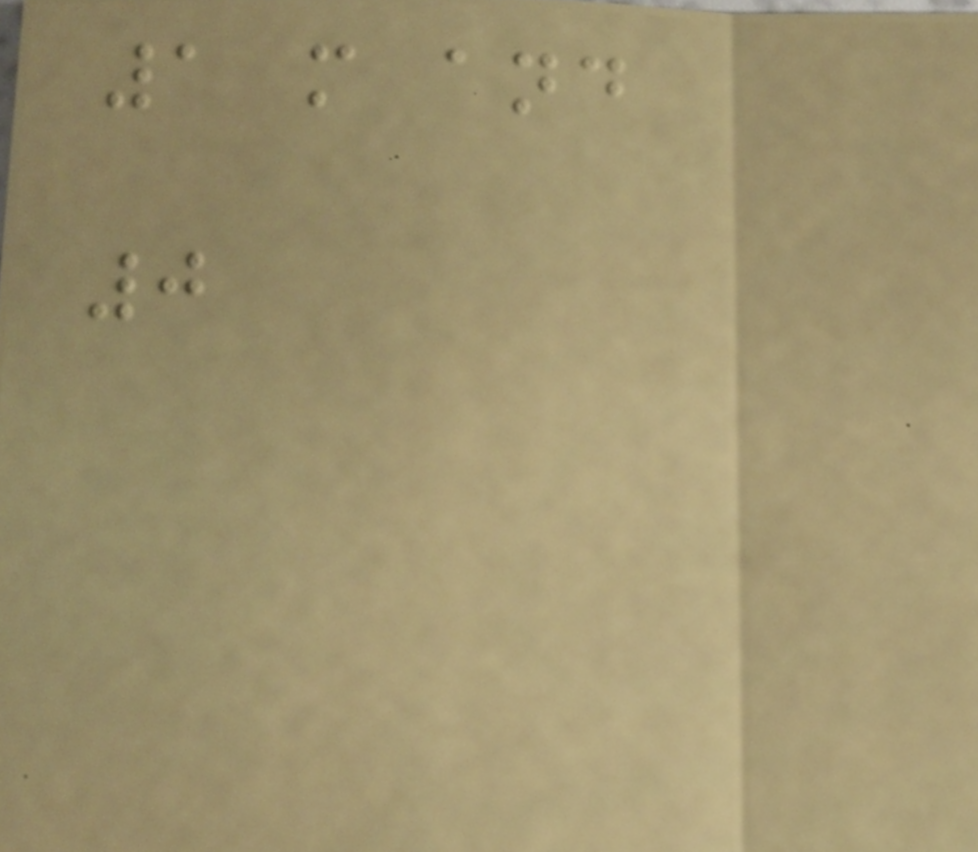1 m and
0
